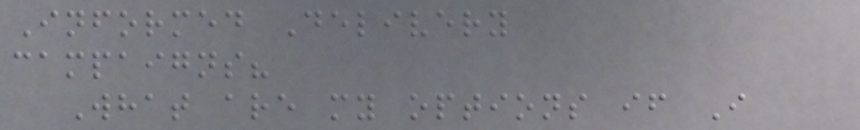Informed Delivery
campaigns?
What are my options if I
